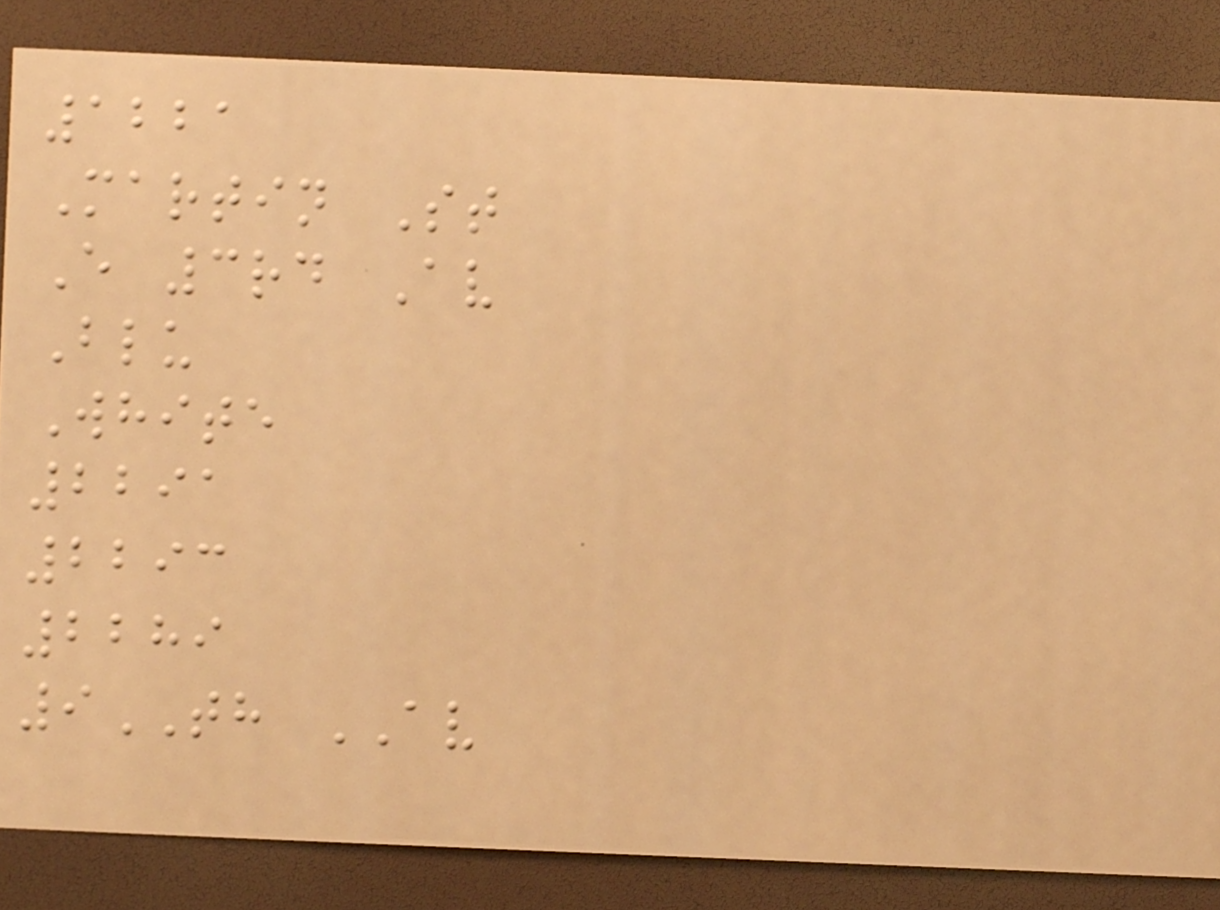1221
Martin St
E 3rd Av
Blu
White
2291
2293
2289
9TH AV
